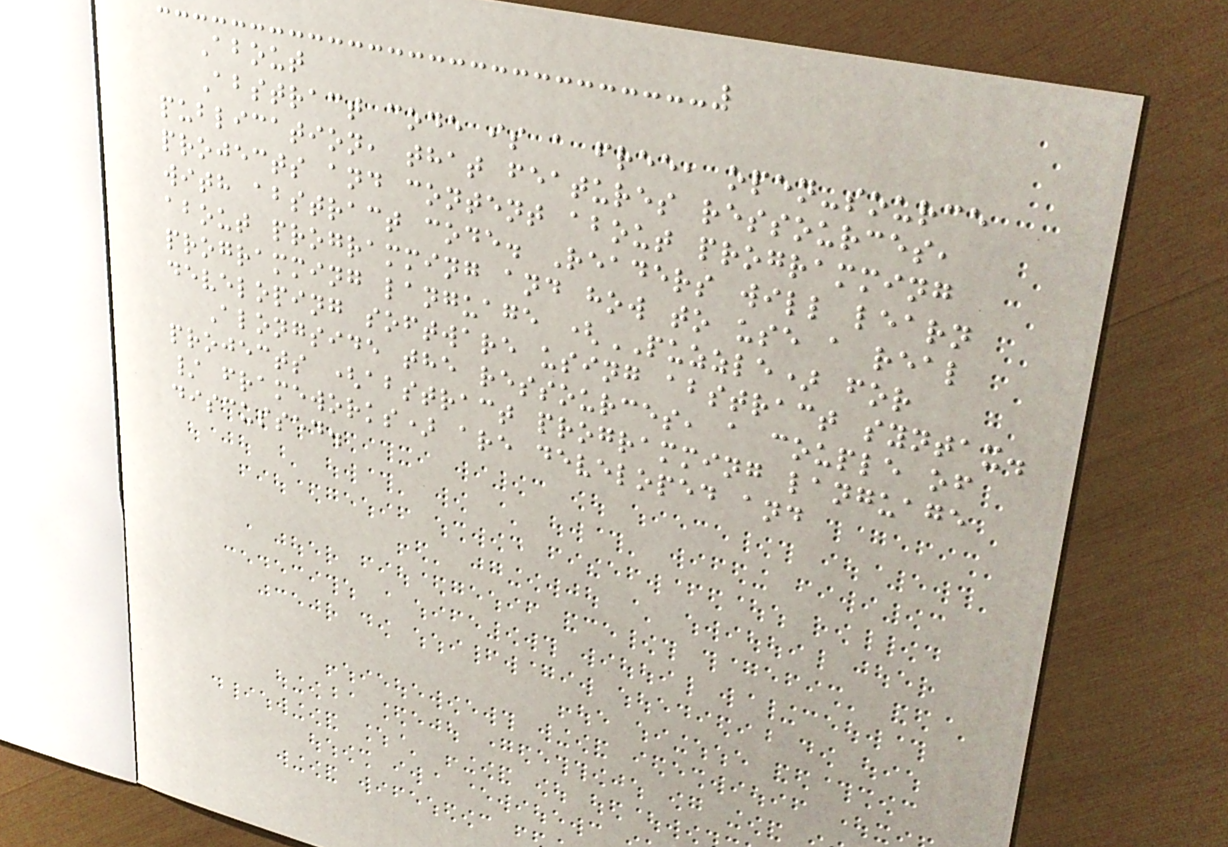About
Abstract code is a free, open-source
publication, that features ressources,
projects and content about programming
with abstract code. Readers will learn
about programming and how to use a real
programming language (PUZZLE) for
developing software using abstract syntax.
Alongside the ressources, a couple of
projects (abstract programming language
/ frameworks) are developed and
discussed.
